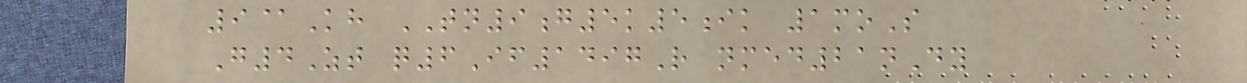9@Kh TN9g5k5ik 1moS
G4Zt q6If1497R nmed21nDy
